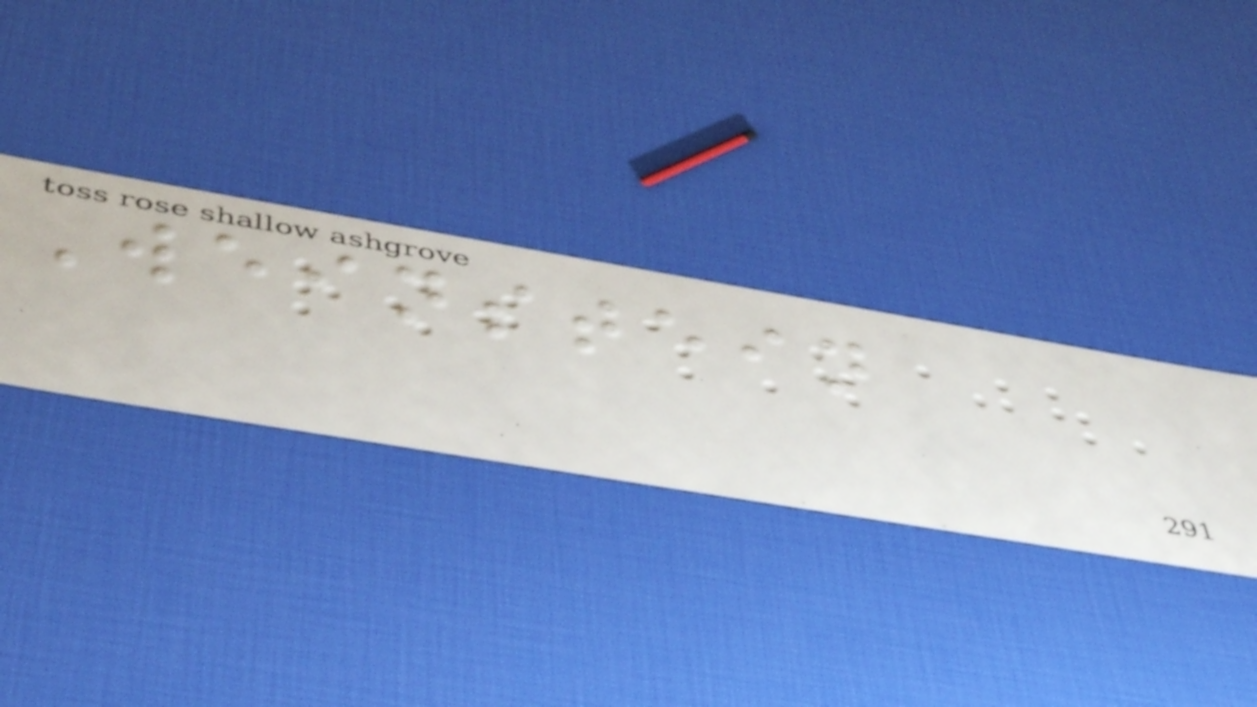Weinstein
